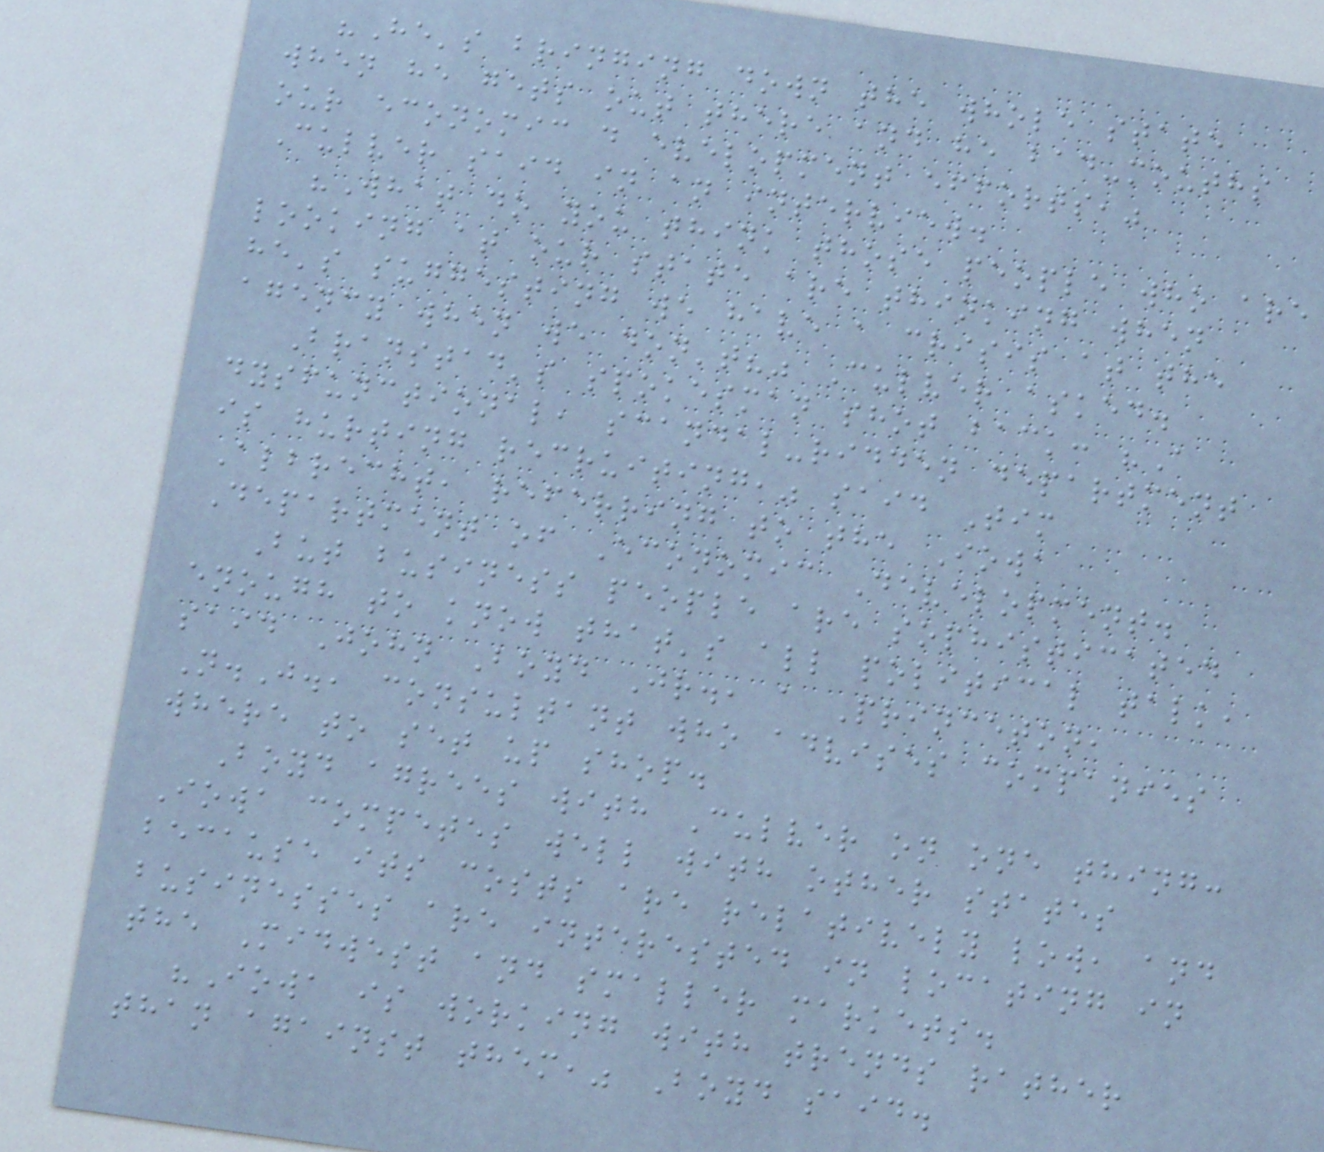"He's bringing down the whole state
when he gets out there and he bad-mouths
our economic d evelopment efforts,"
Culver said in an interview.
"What do you think those people who are
looking at our state are thinking when
he's suggesting we have a crisis at the
agency when we don't?" Culver asked.
Branstad's spokesman shot back: "A
dysfunctional, scandal-ridden department
is hurting recruiting," said Tim
Albrecht, referring to the Iowa
Department of Economic Development.
But business people are sophisticated
enough to know that's all political talk,
said John Boyd Jr., a Princeton,
N.J., consultant who advises companies
where to set up shop.
Boyd agrees with Culver on one thing:
Iowa competes well with other states
because its costs are relatively low, and
businesses are interested in locating in
the Midwest and smaller markets.
"Iowa is working with trends rather
than against them," Boyd said.
